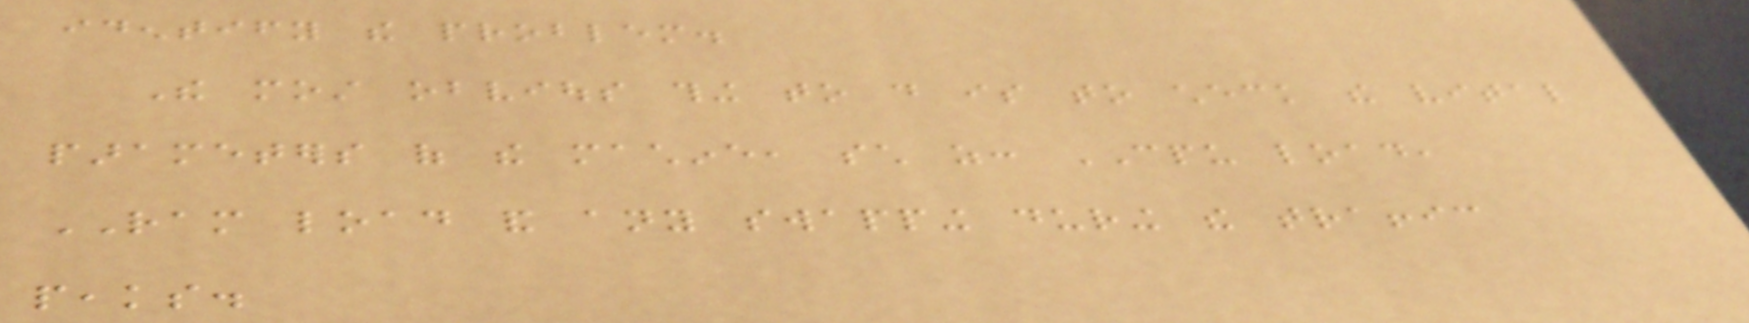identify the problem.
The most obvious thing to do is to check the vital
parameters of the machine, such as: CPU load,
RAM load and any swapping during the traffic
peaks.
